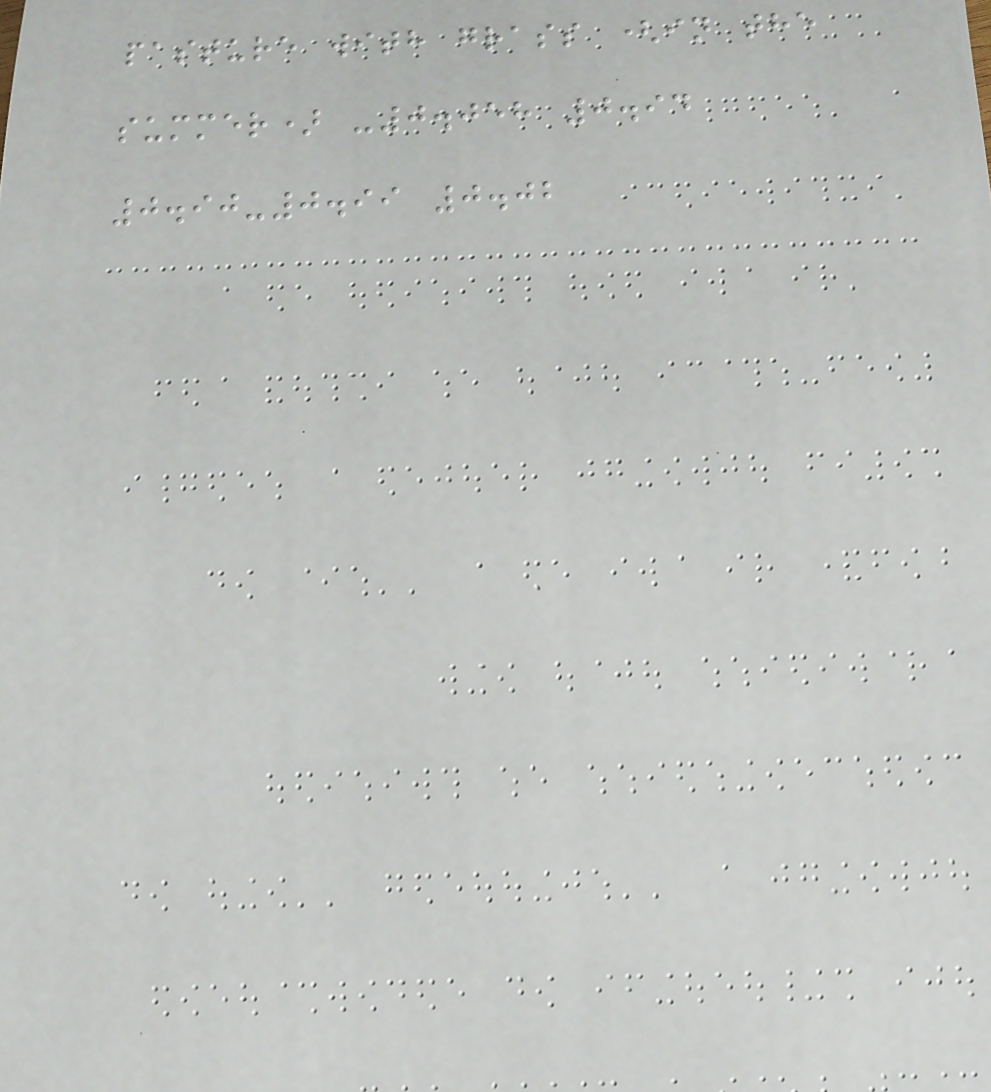pasture with grass (in the
summer) -0.058 0.94
0.90-0.99 0.02
